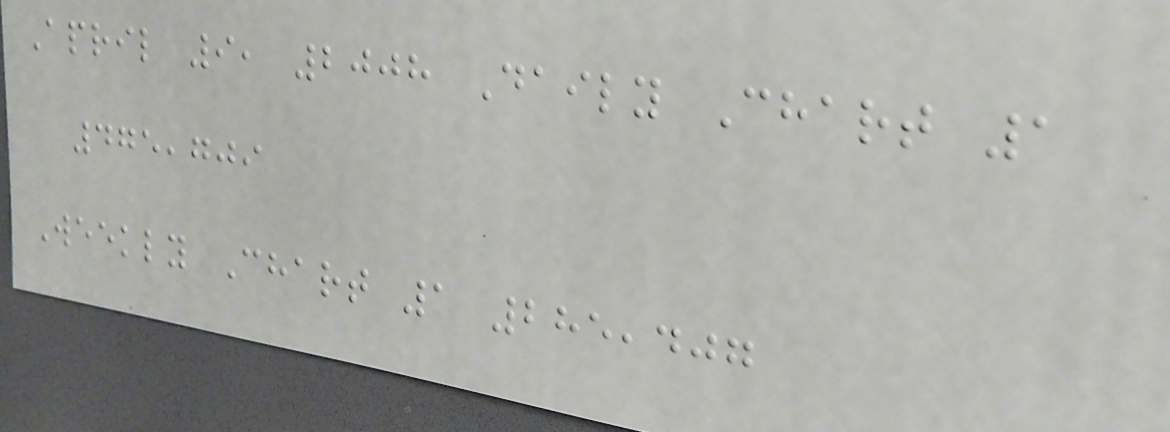April 9, 2008 Daily Chart 1
475,709
Weekly Chart 1 285,407
